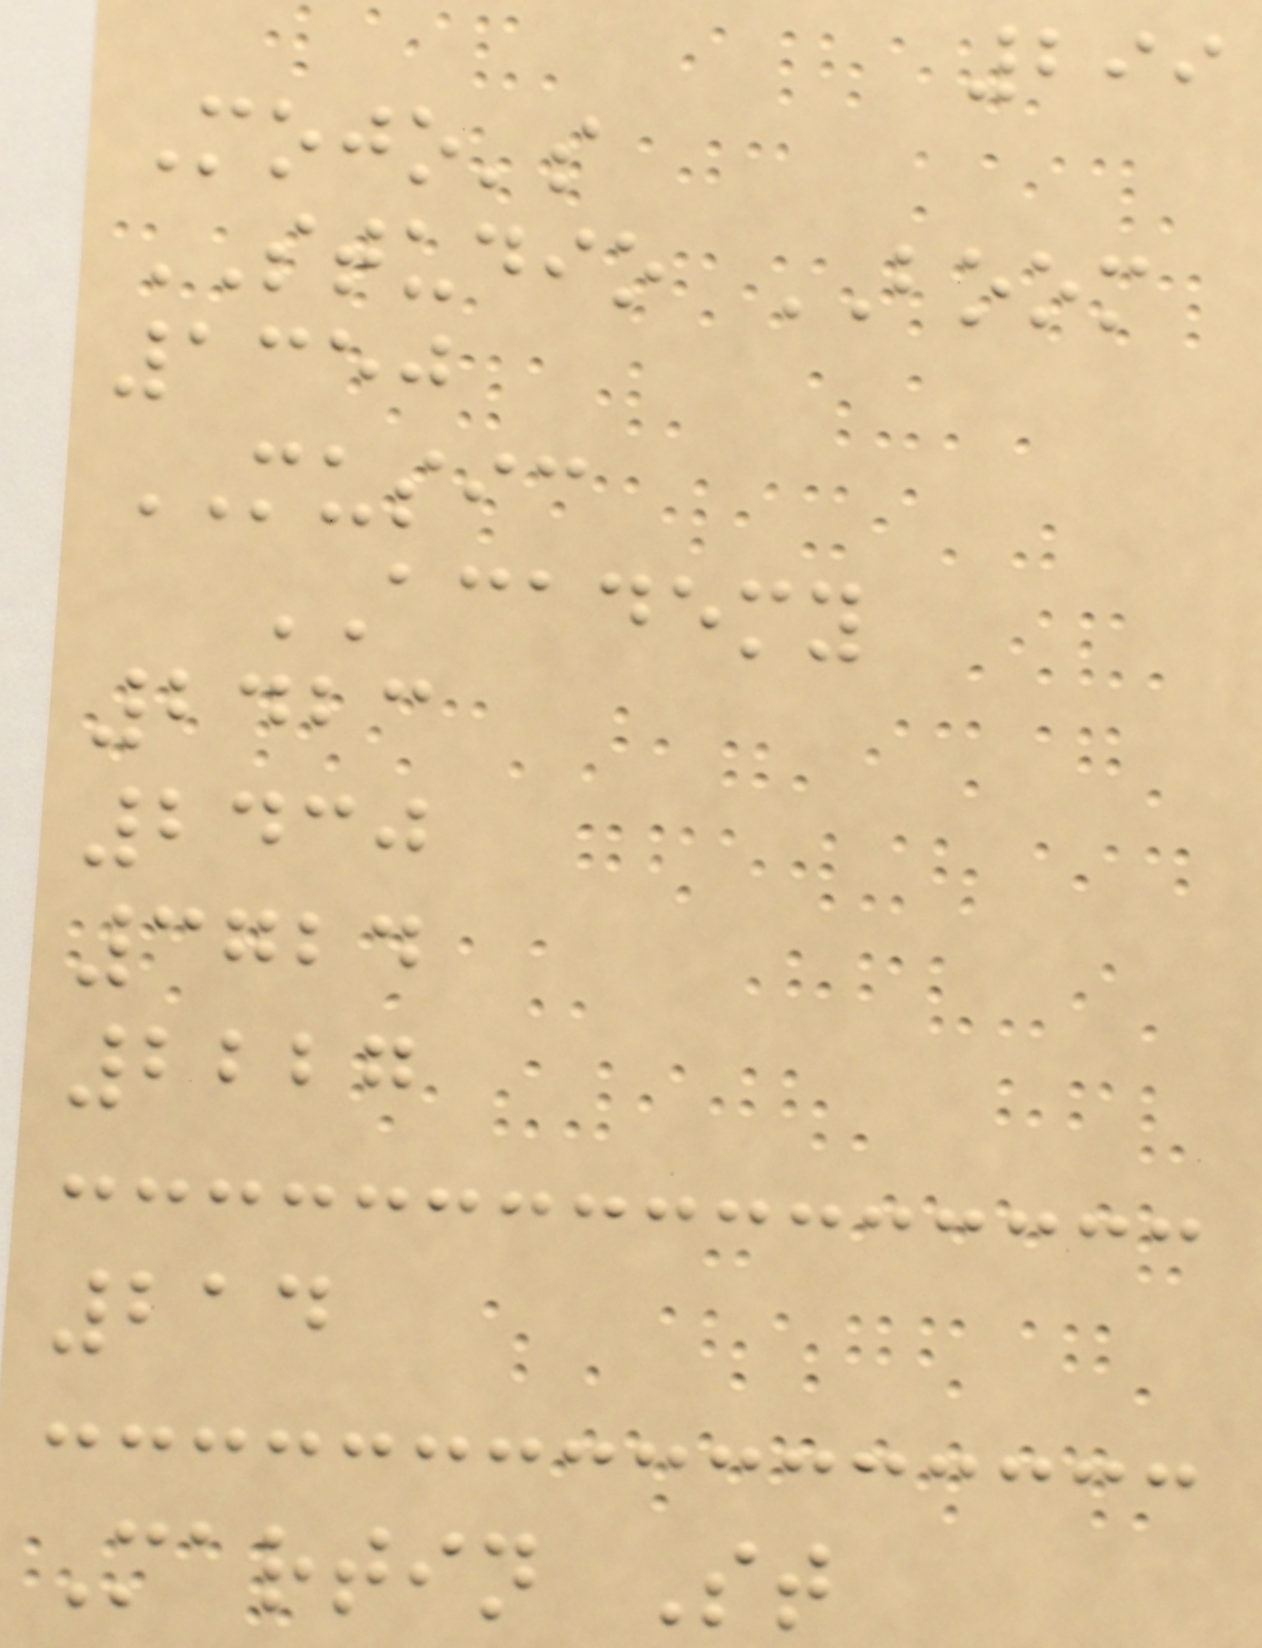299
Mojo's
STUDIO BOOM
1350
MUSIC
ACADEMY
2423
2430
3724
2227
214
Martin St
